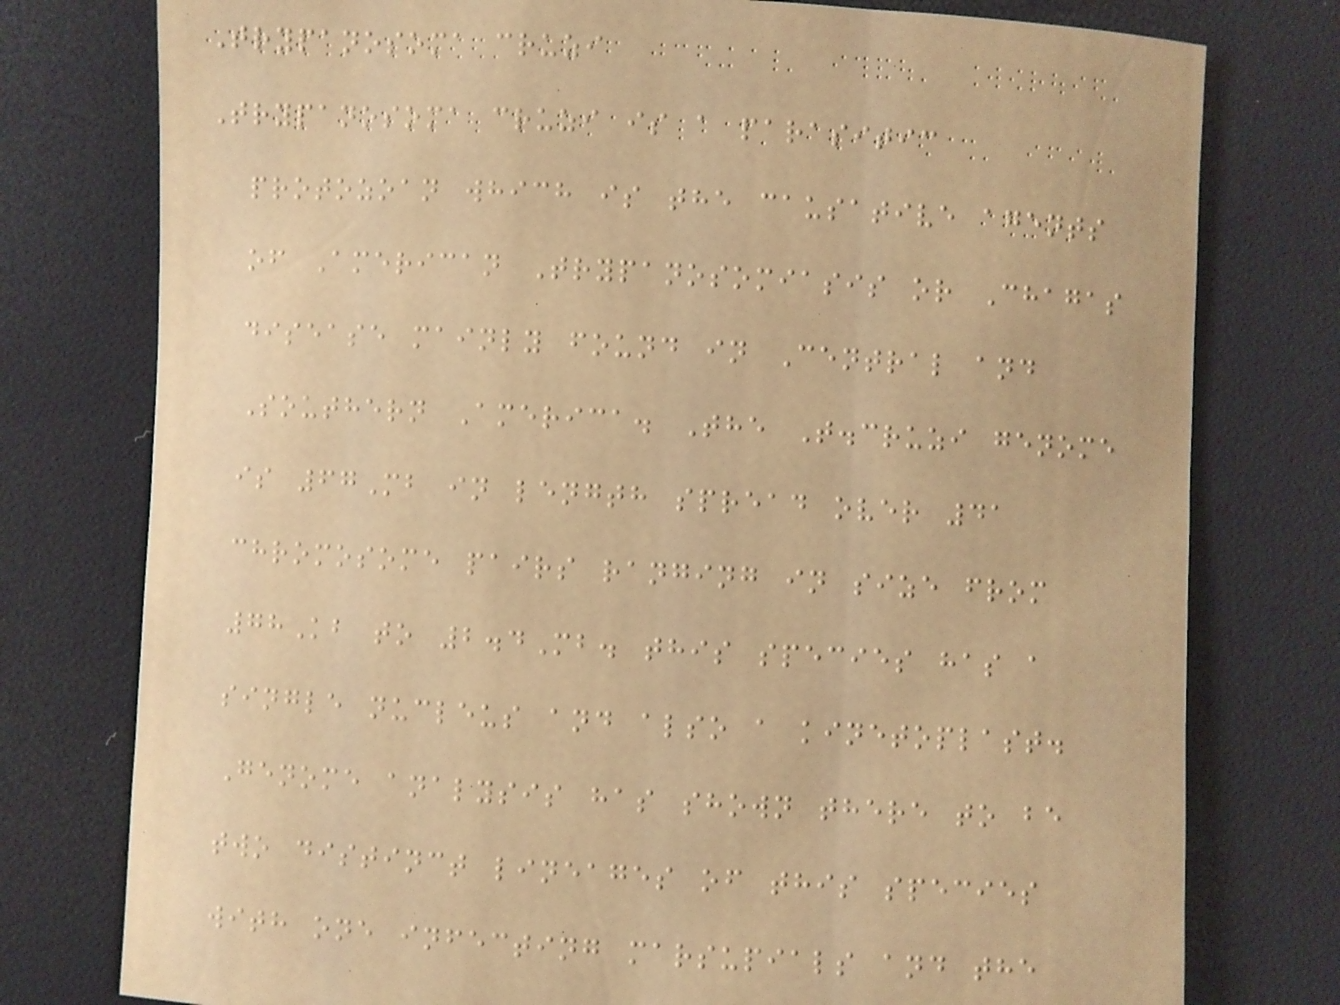Trypanosoma cruzi
Trypanosoma cruzi is a parasitic
protozoan which is the causative agents
of American Trypanosomiasis or Chagas
disease mainly found in Central and
Southern America. The T.cruzi genome
is 67Mb in length spread over 41
chromosome pairs ranging in size from
78Kb to 2.4Mb. this species has a
single nucleus and also a kinetoplast.
Genome analysis has shown there to be
two distinct lineages of this species
with one infecting marsupials and the
